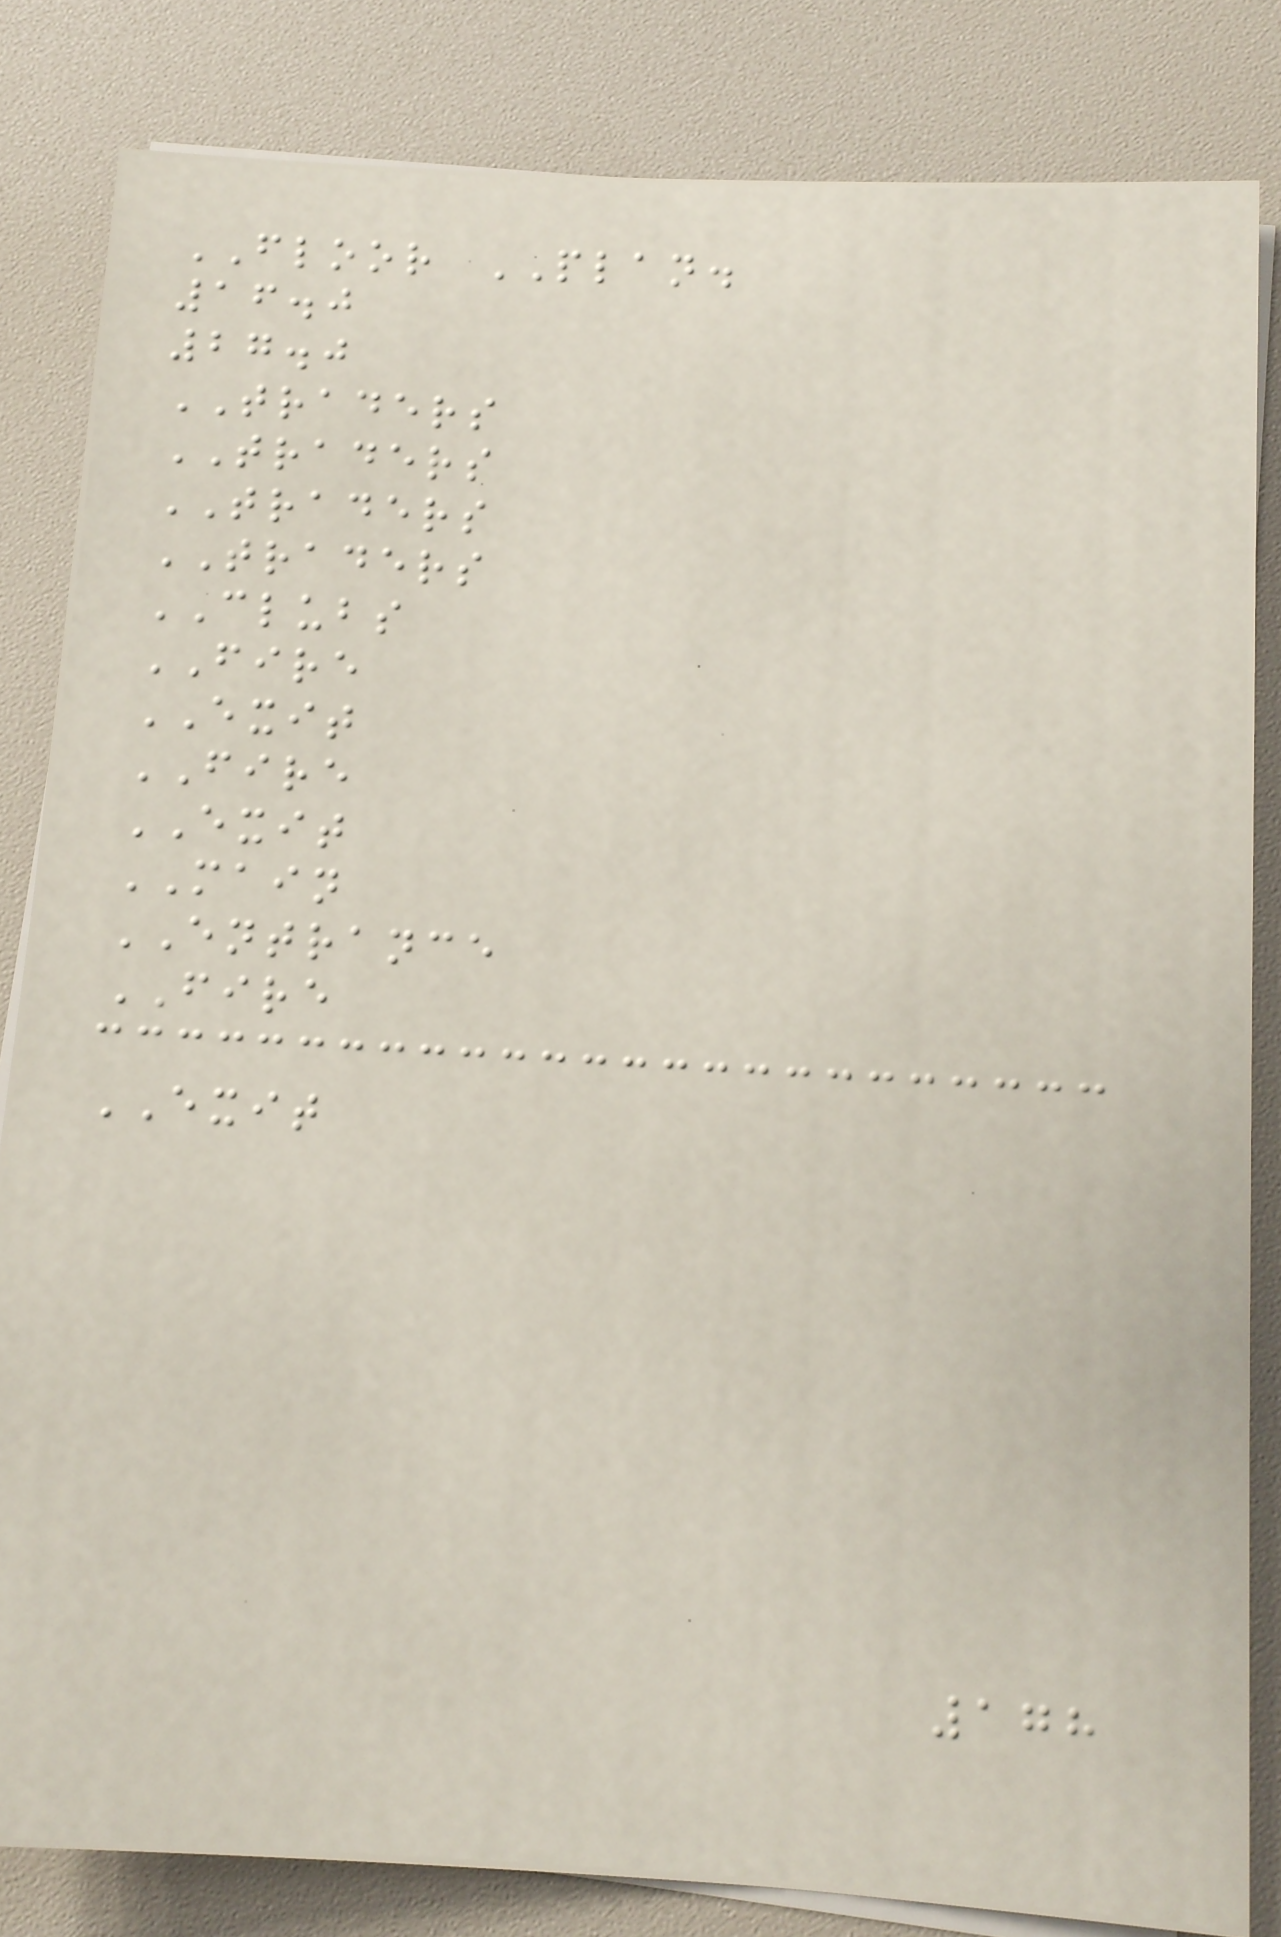FLOOR PLAN.
16.0
27.0
TRADERS
TRADERS
TRADERS
TRADERS
CLUBS
FIRE
EXIT
FIRE
EXIT
MAIN
ENTRANCE
FIRE
EXIT
178
